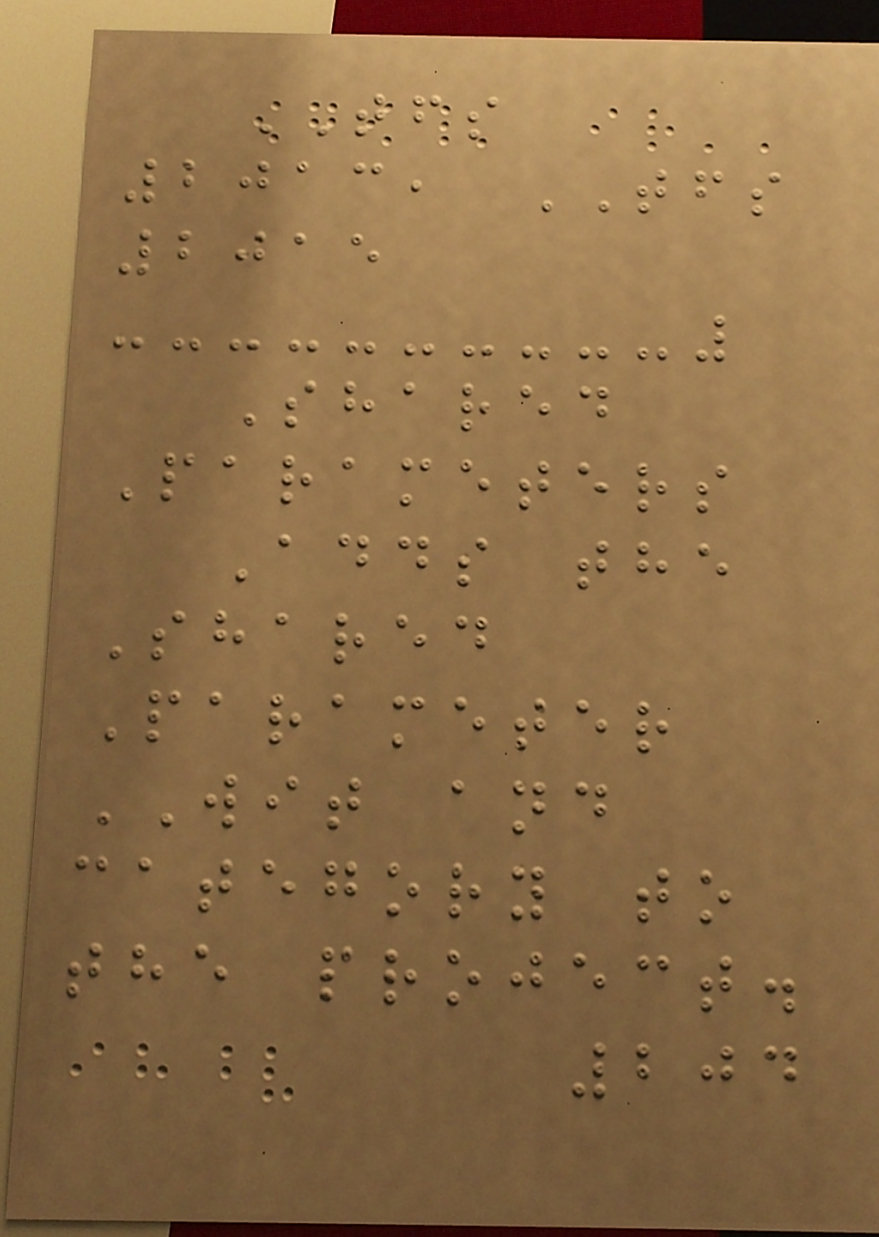TFS
2013, TFS
2015
Shared
Parameters
Adds the
Shared
Parameter
WIT and
category to
the project.
204
